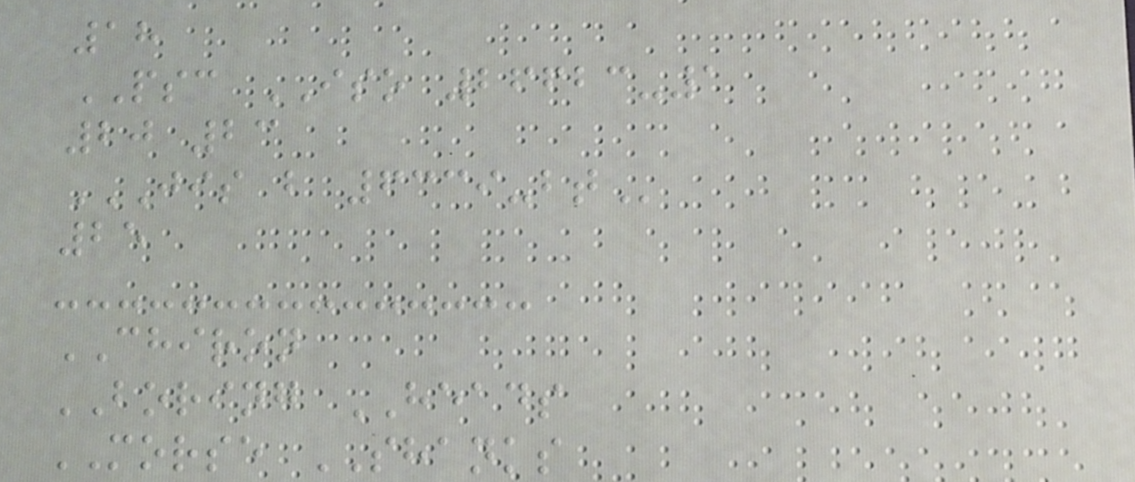18
PSC ISO 26623-1
20 23
JIS B 6339-BT
25
CHIRON
BORING HEADS
MORSE SHANKS
